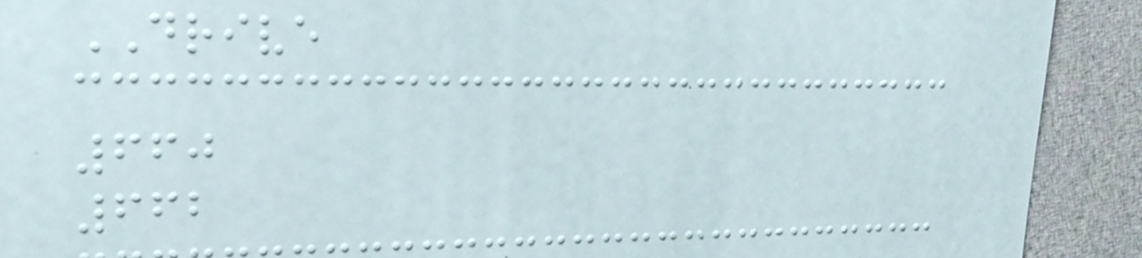DRIVE
660
662
